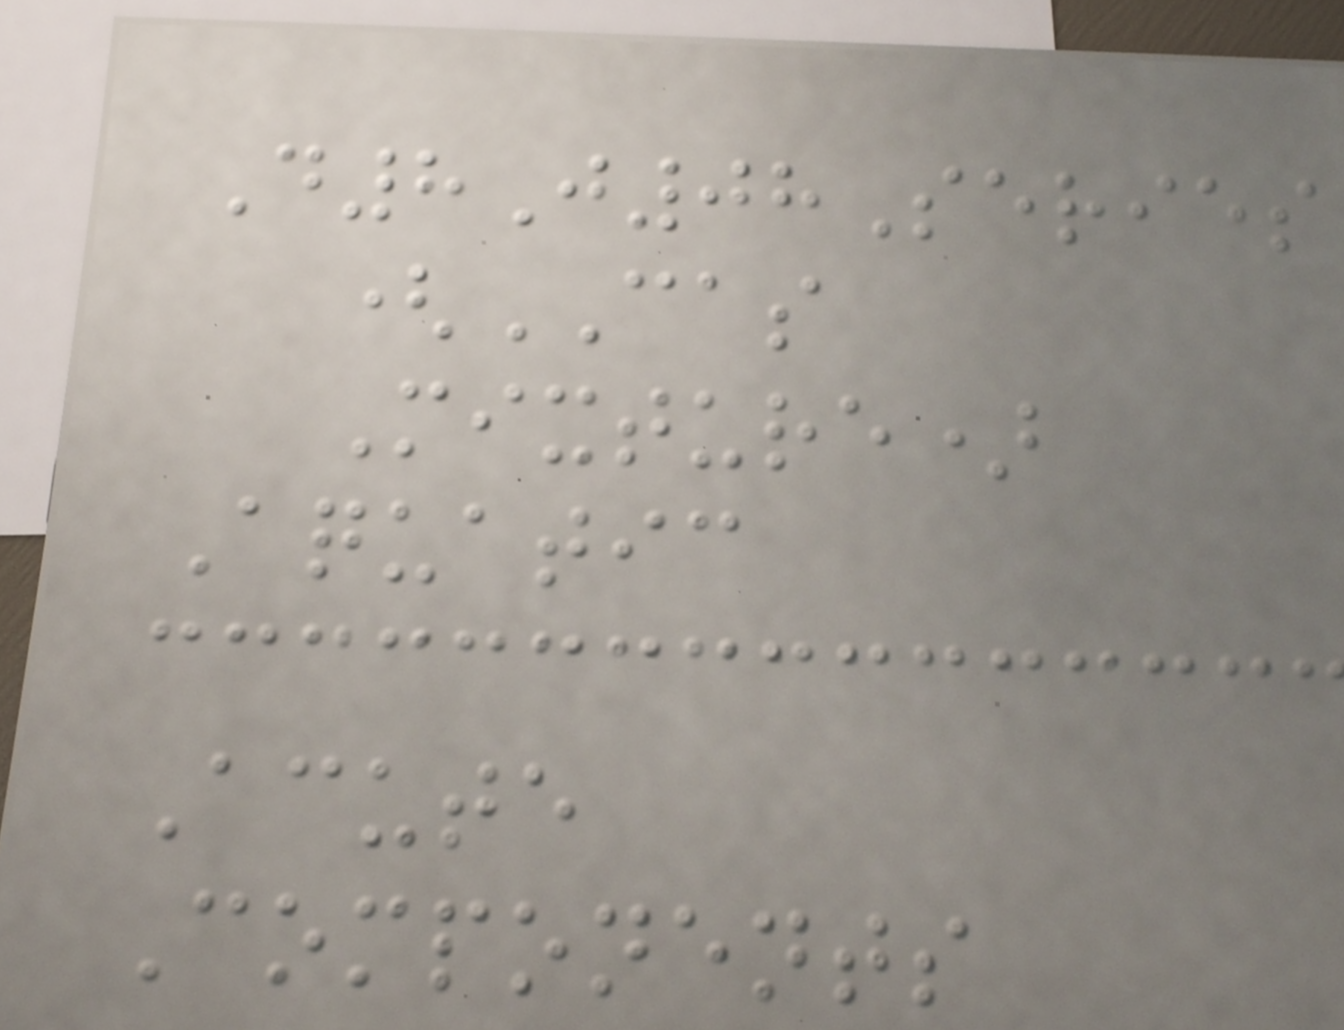D8J08Series
(CAS
Mixture)
Aquatic
Acute
Components
